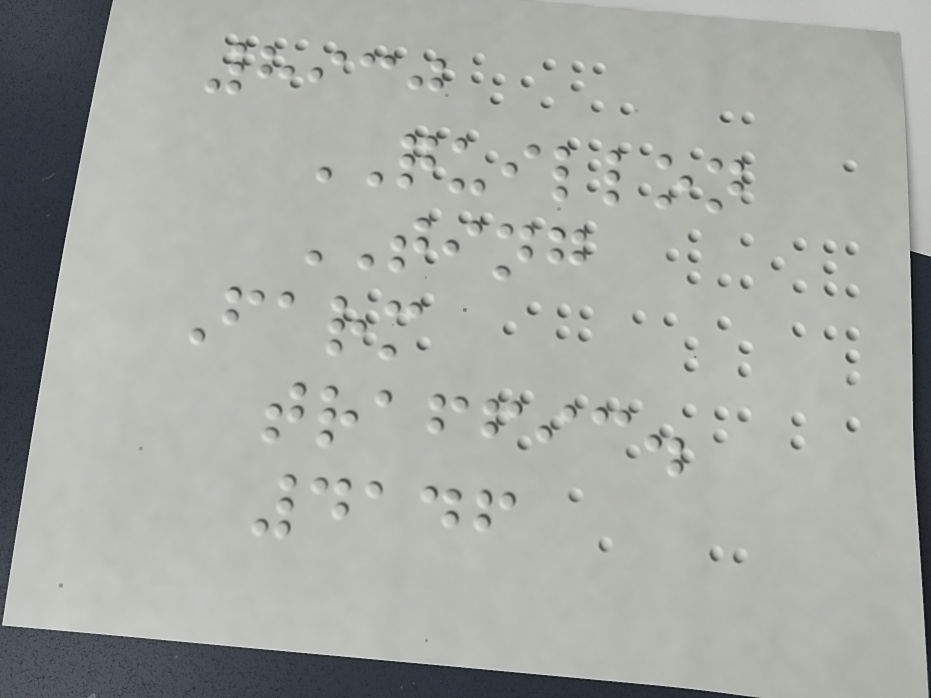8930
QUILLON
TING
Farm
traffic.
4146
